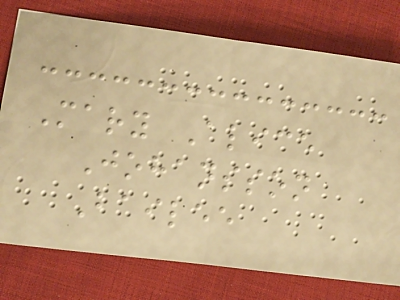Mary Alice
Johansson
Bailee
